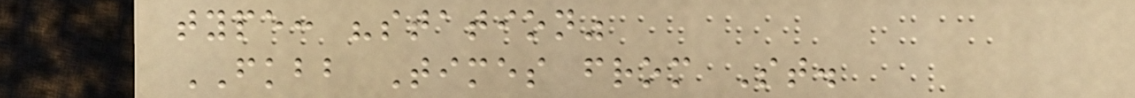type: "station"
FKBB Times from St.
